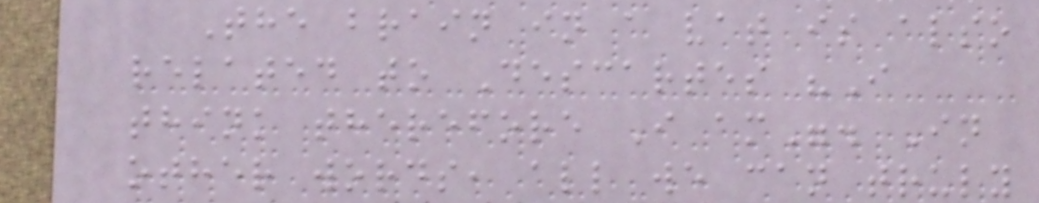The brain in a vat is also
related to Descartes "I
think therefore I am". In
other words, all we can truly
